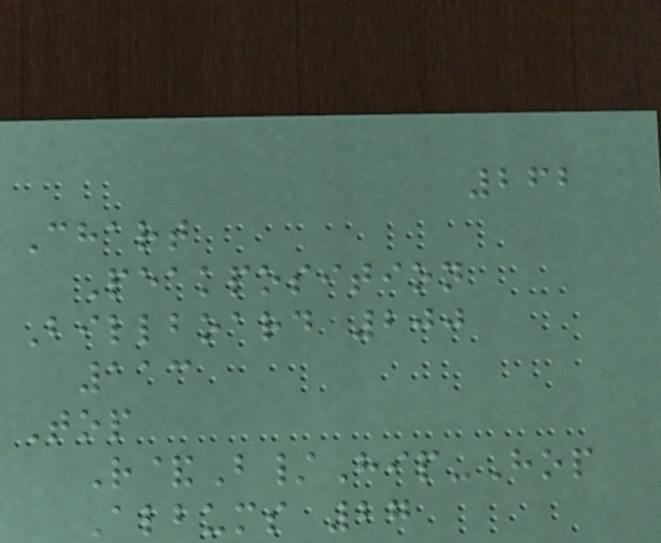262
Chart
Peakposition
Billboard 200
113
Top
R&B/Hip-Hop
Albums 27
